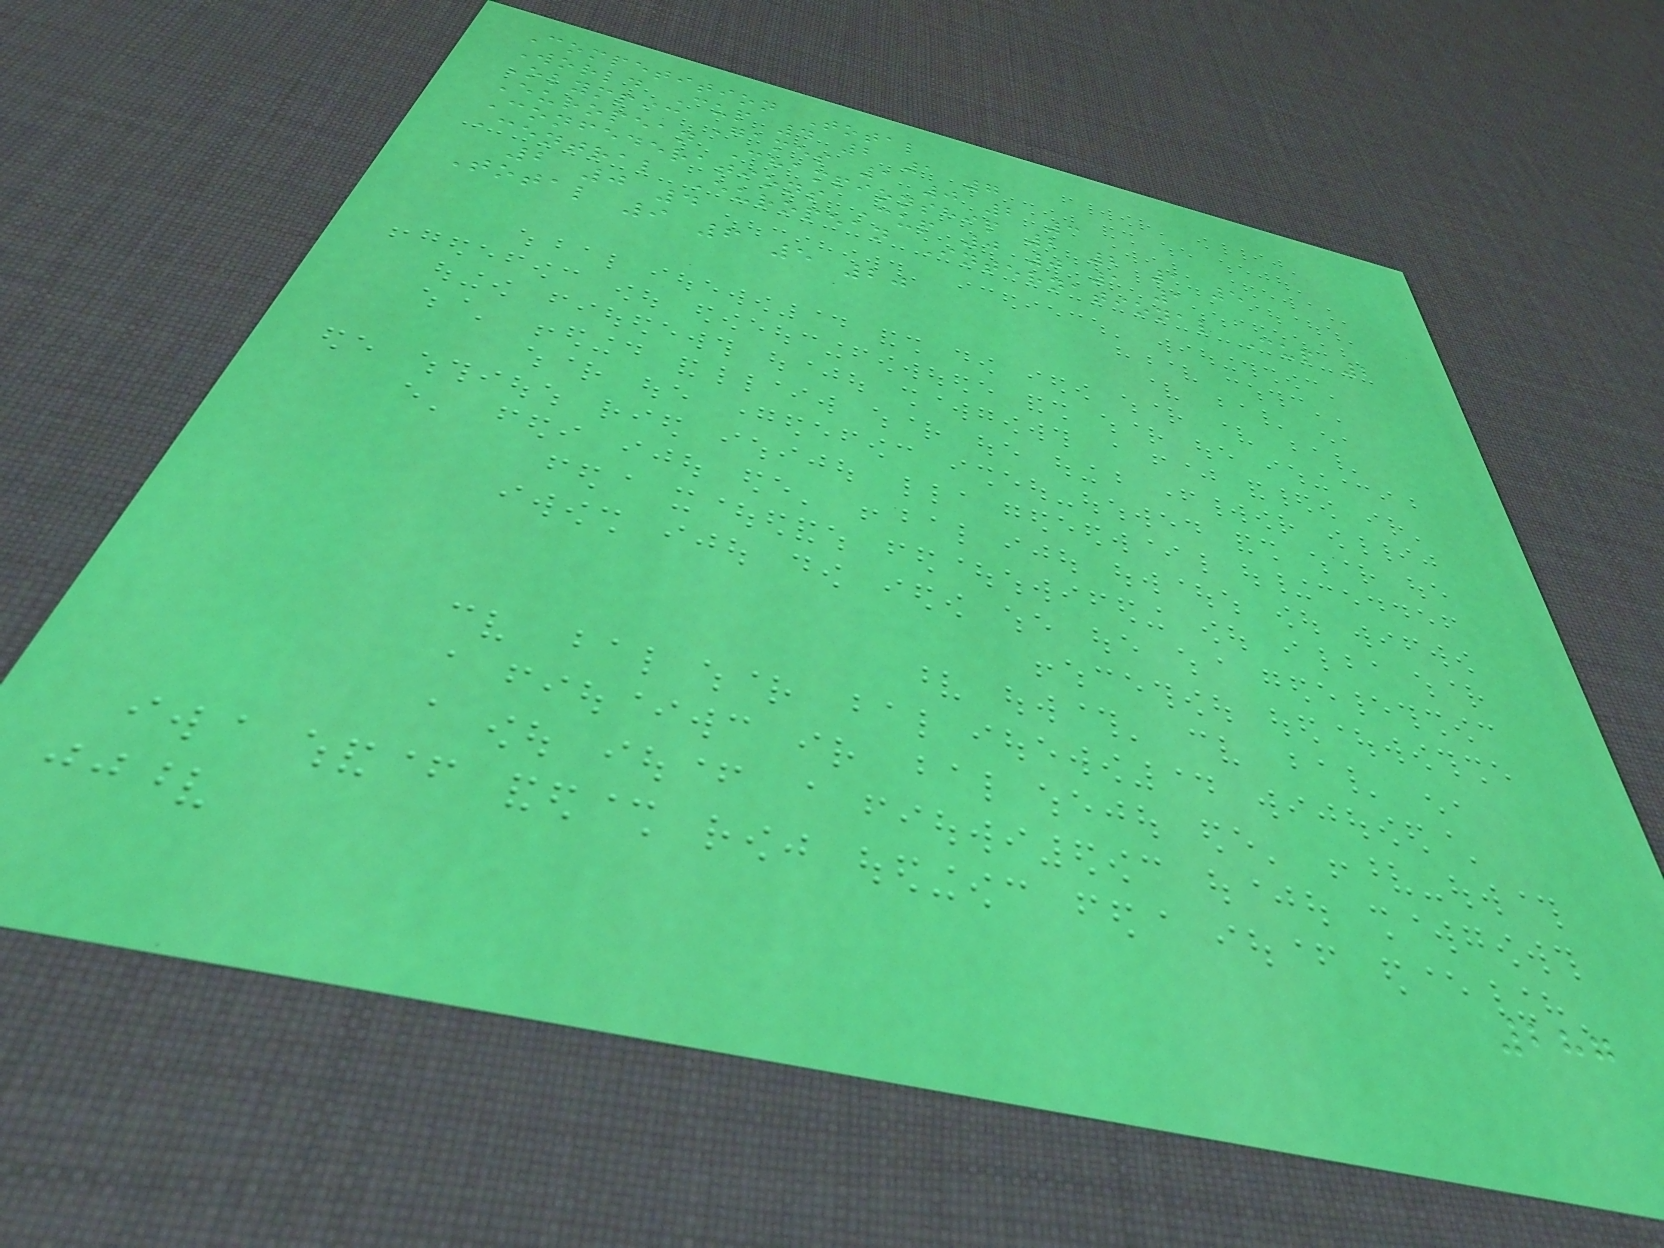Competition Total
World Cup 4 2 1 7
Olympic Games 1 0 2 3
European Championship 2 2 1 5
Confederations Cup 0 0 1 1
Central European International Cup 2
2 0 4
Total 9 6 5 20
287
